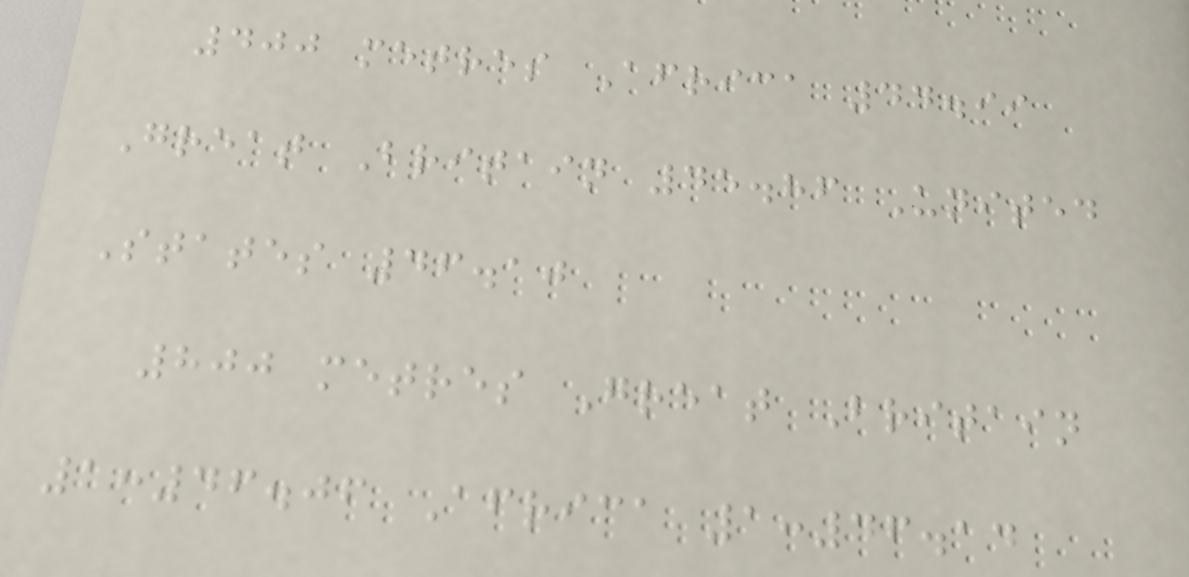400 metres Africa 44.99
Great Britain 45.86 United
States 46.10
800 metres Great Britain
1:46.06 Africa 1:46.14
